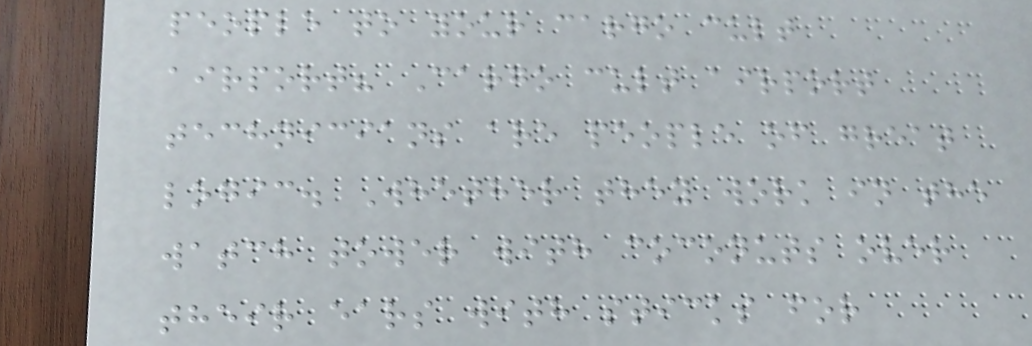people to your cargo cult
airport? Cargo cult airport
technicians are people of great
logic. Whether they work in the
watch tower with coconuts over
their ears with sticks for
